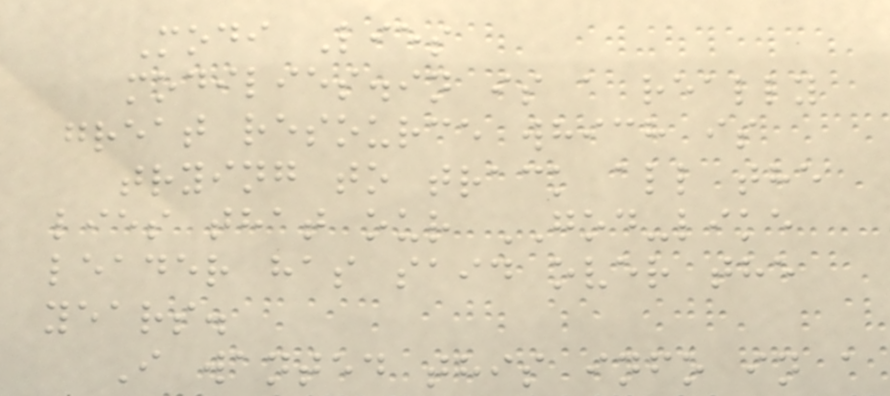Modi Lies
modilies.in is a really
great resource which is
trying to track all the
lies that our GOD-like
leader has said over the
years.
I wanted this info in a
